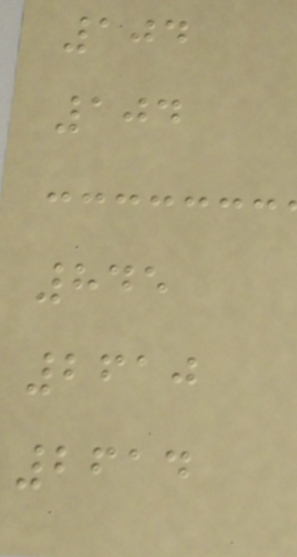104
104
845
2610
2614
